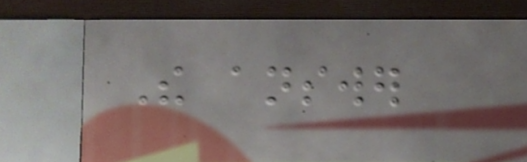The answer
